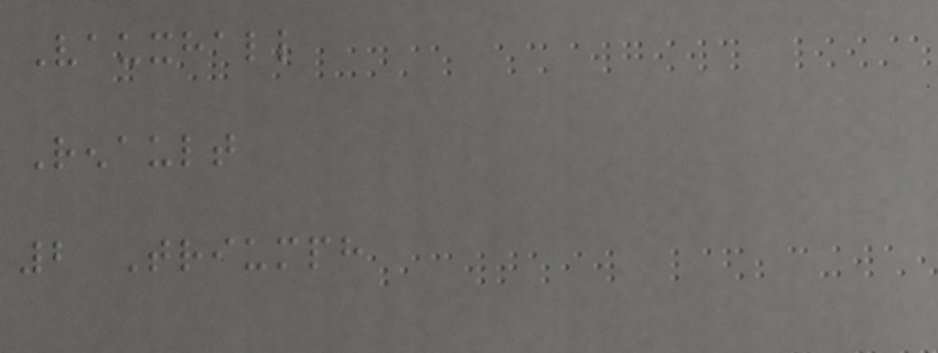Vauxhall
Renault
2 Triumph
